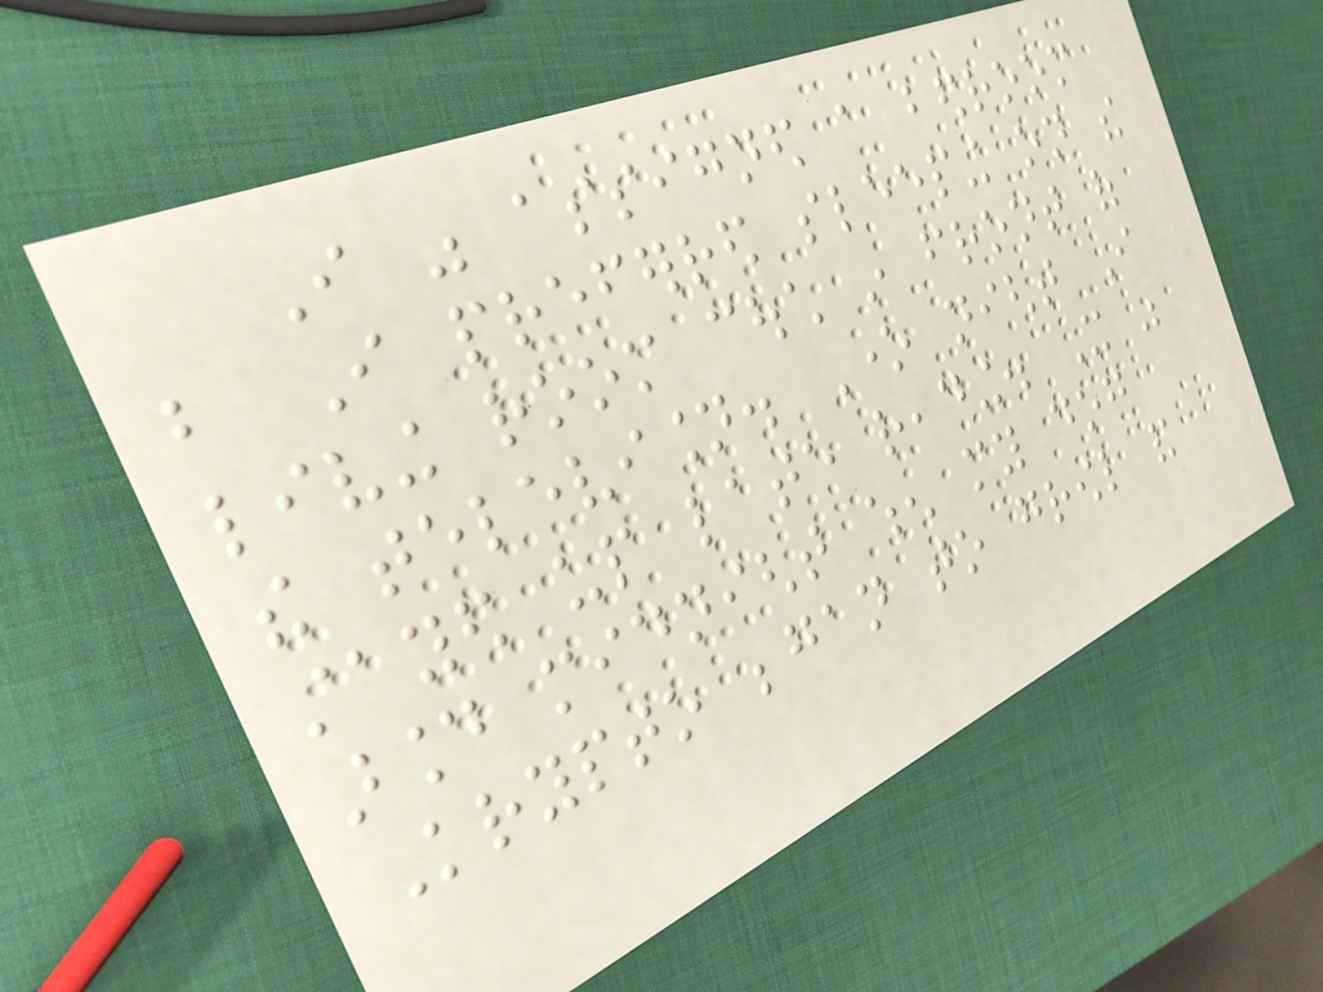I was assigned a bedroom
but I preferred sleeping on the
living room couch in front of
the television. One night I
stayed up late reading. It was
around midnight when my dog
Krypto began to growl and
